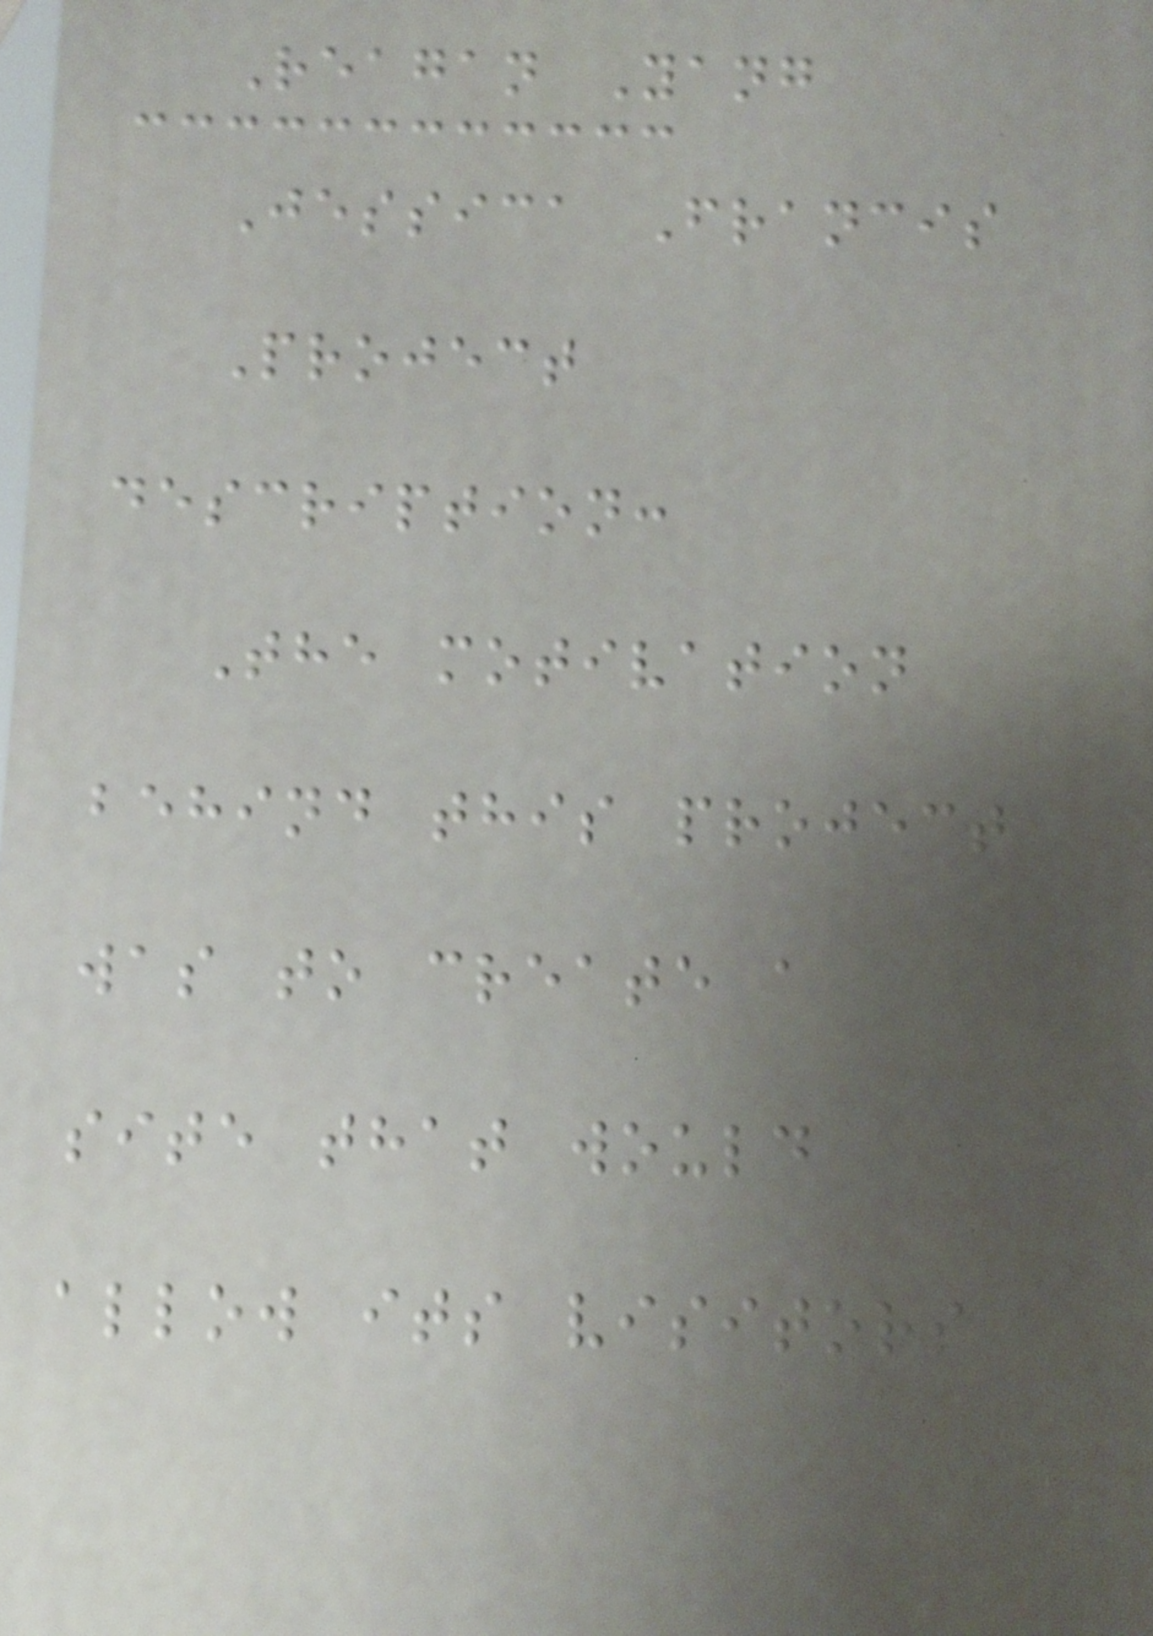Reagan Yang
Jessica Francis
Project
description:
The motivation
behind this project
was to create a
site that would
allow its visitors
